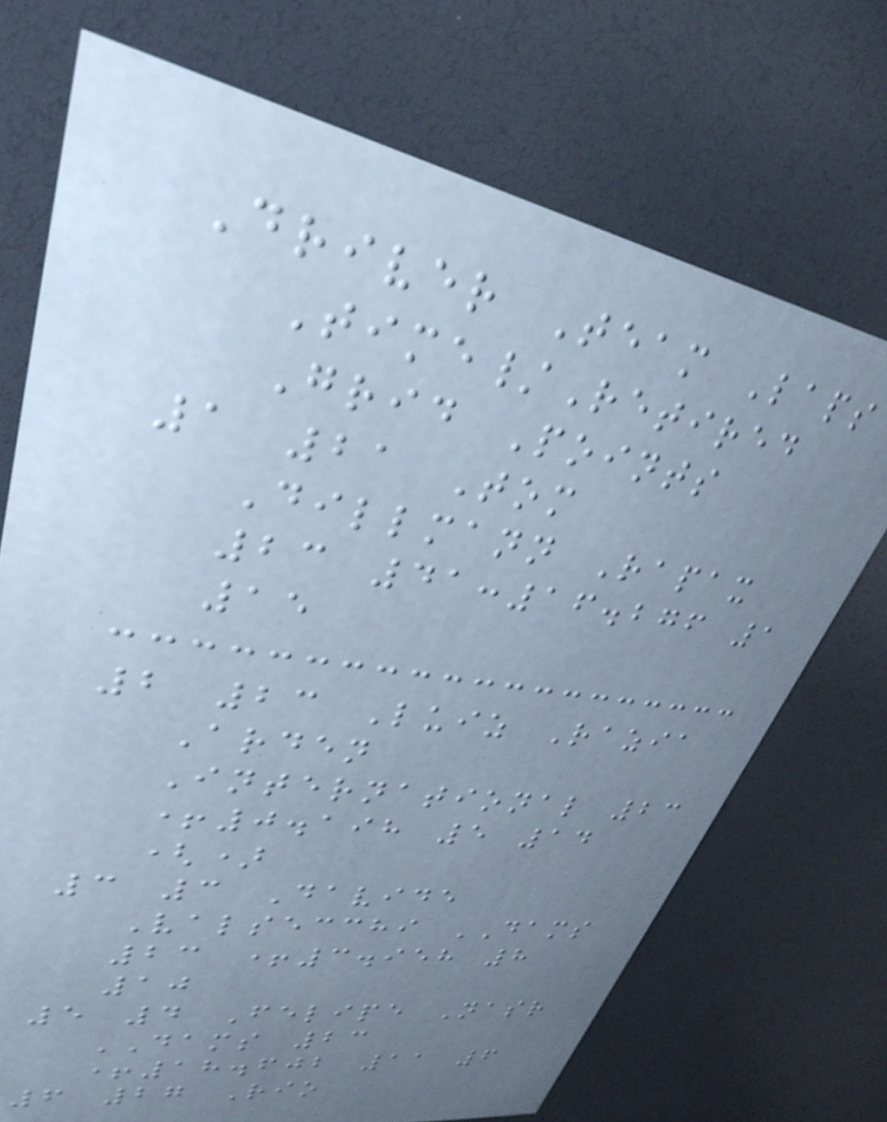Driver Team Laps
Time/Retired
Grid Points
1 21 Tom
Dillmann Rapax
23 41:16.276 1
15
2 23 Luiz Razia
Arden
International 23
+0.198 5 14
()
3 3 Davide
Valsecchi DAMS
23 +3.958 8
10
5 4 Felipe Nasr
DAMS 23
+18.602 11 6
6 27 Rio
